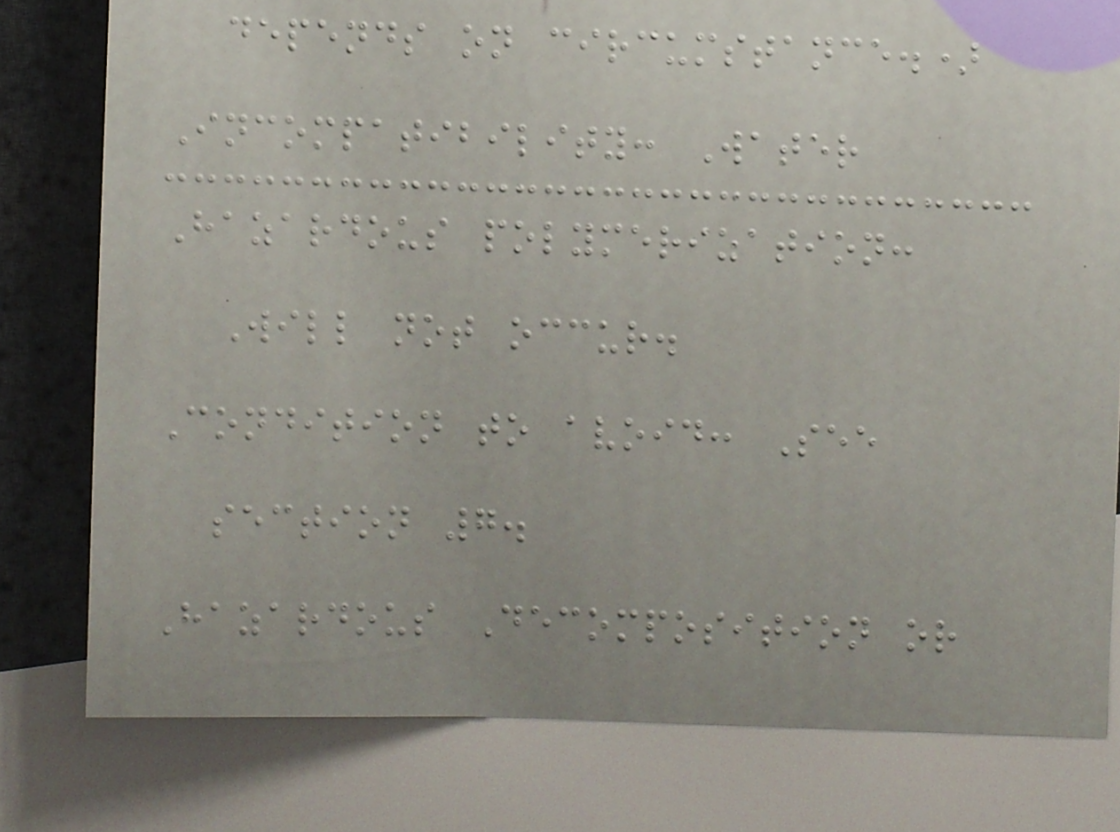depends on circumstance.)
Incompatibility: Water
Hazardous polymerization:
Will not occur.
Condition to avoid: See
section 7.
Hazardous Decomposition or
